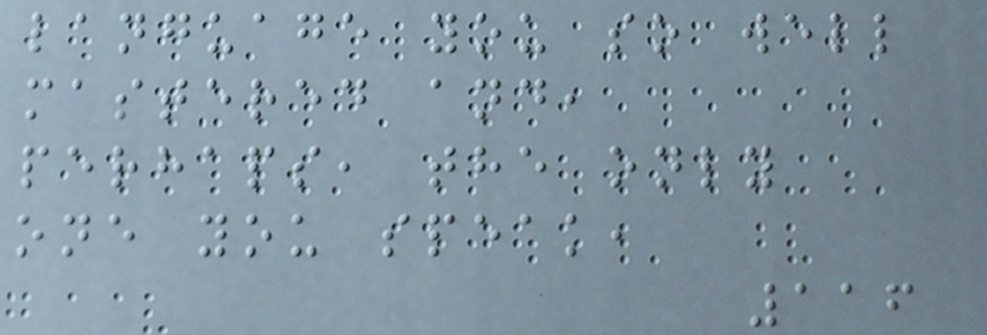language you so well
mastered and,
perhaps, the only
one you speak,
116
